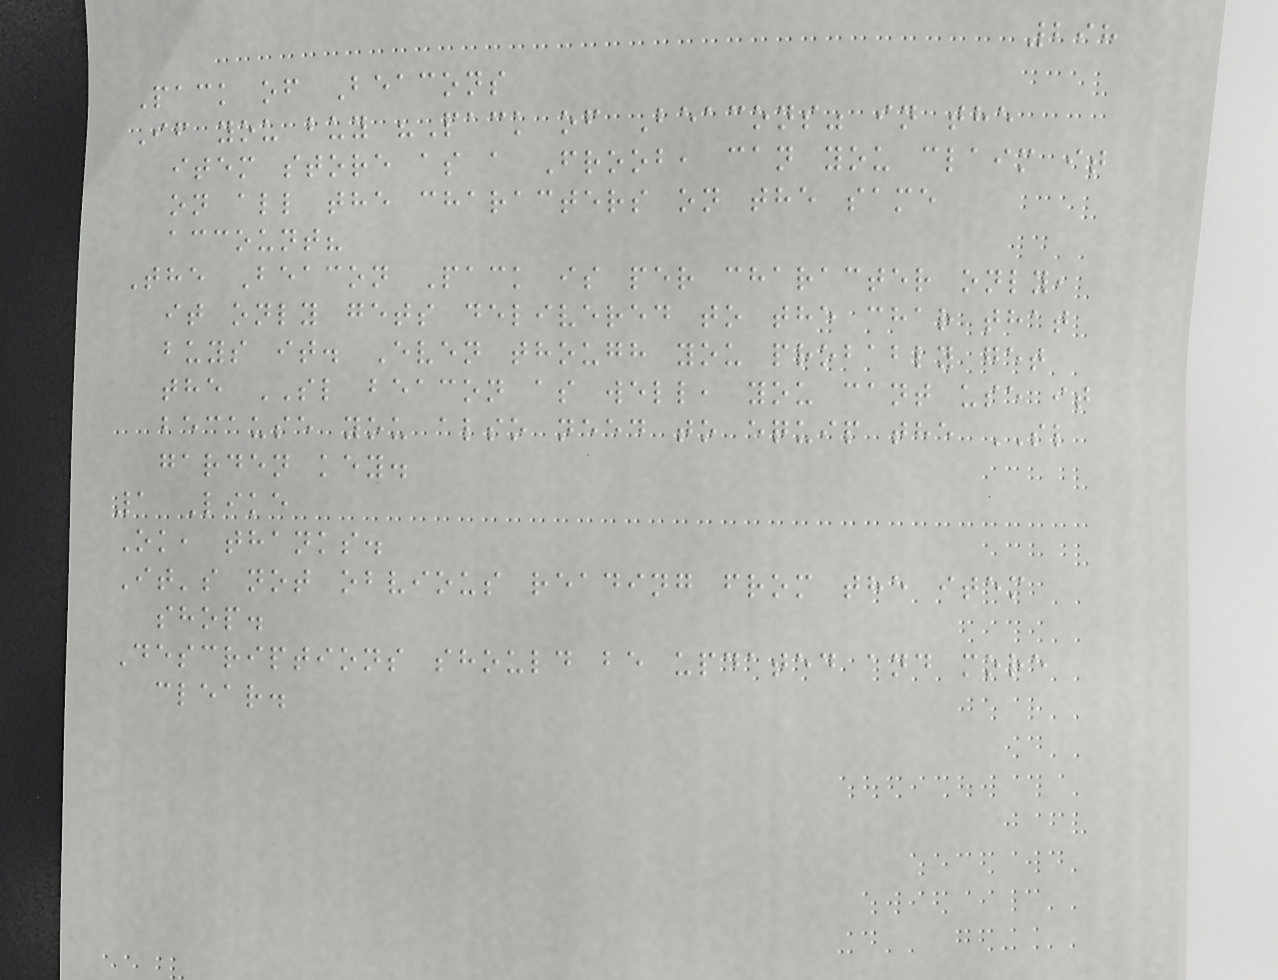298
Pack of Beacons
If you buy "Pack of Beacons" in the
item store as a Froob, can you claim it
on all the characters on the same
account?
The Beacon Pack is per character only,
it only gets delivered to the char that
buys it. Even though you probably get
the SL beacon as well, you cant use it
because you also need to equip the SL
garden key.
1 Like
Ok, thanks.
It's not obvious reading from the item
shop.
Descriptions should be updated and more
clear.
